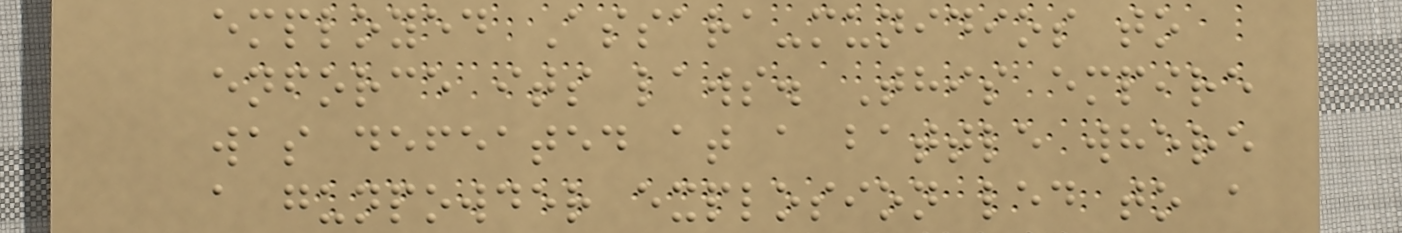employed Assara-munidios to
enforce its laws. This empire
was defeated at a battle where
a gunpowder explosion led to a
